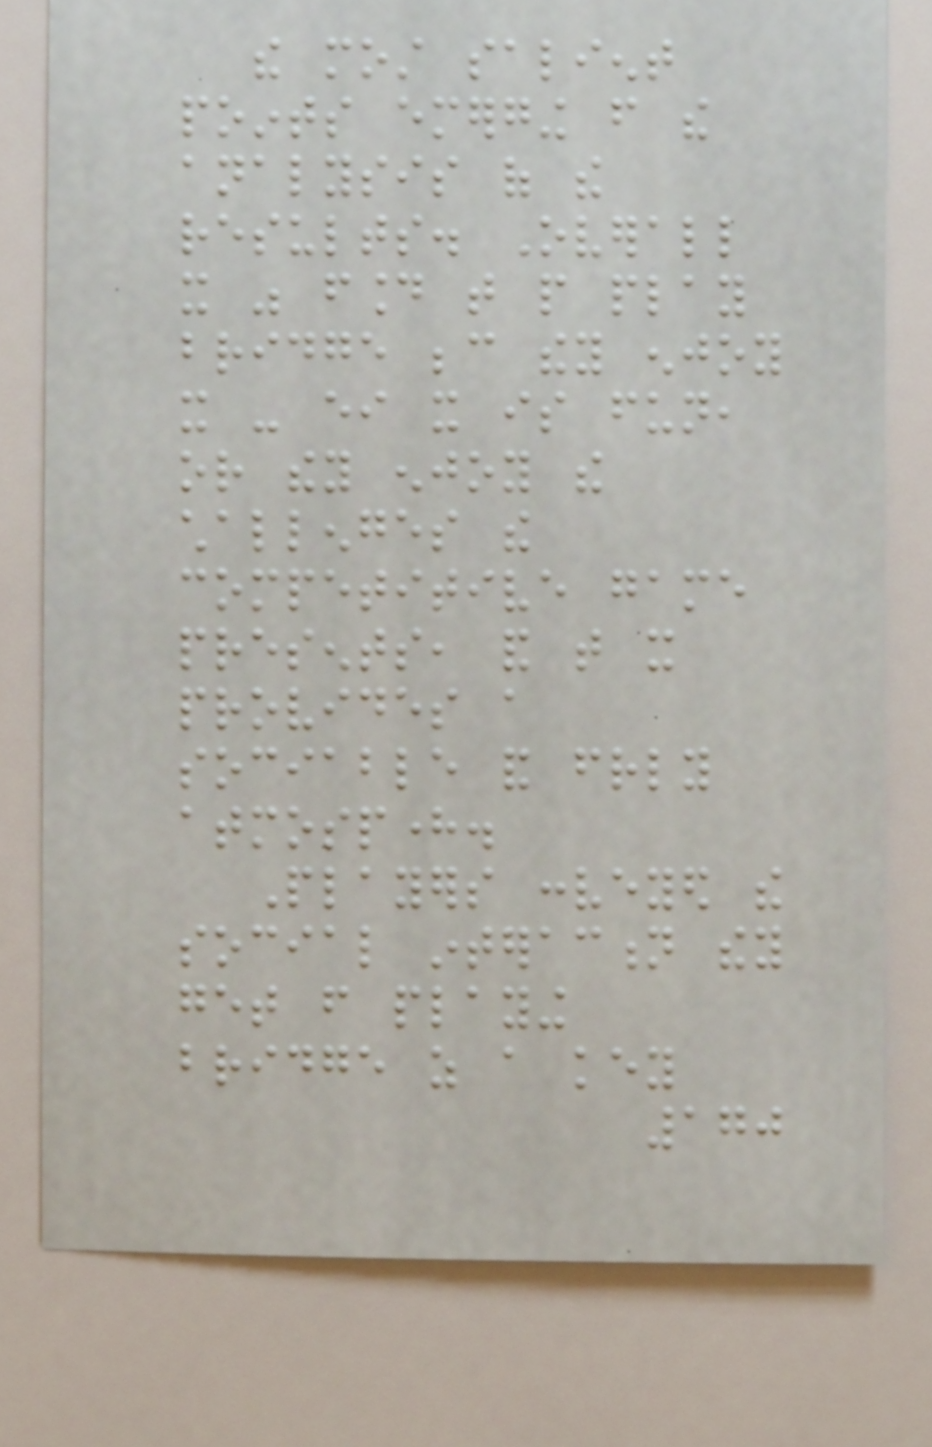the most salient
points emerging from the
analysis of the
results. Overall
it was found that people play
bridge because they enjoy
it - either it is fun,
or they enjoy the
challenges the
competitive game
presents, and that it
provides a
sociable and friendly
atmosphere.
Players conveyed the
social interaction they
get from playing
bridge as a key
170
